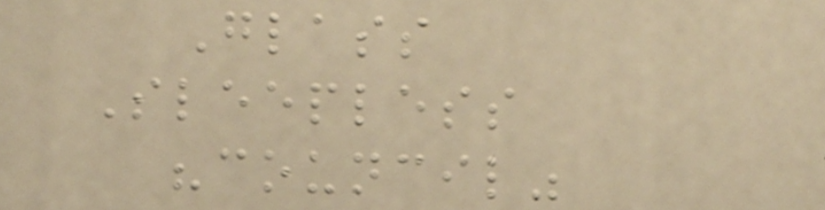Glass
Sleepless
"council"
